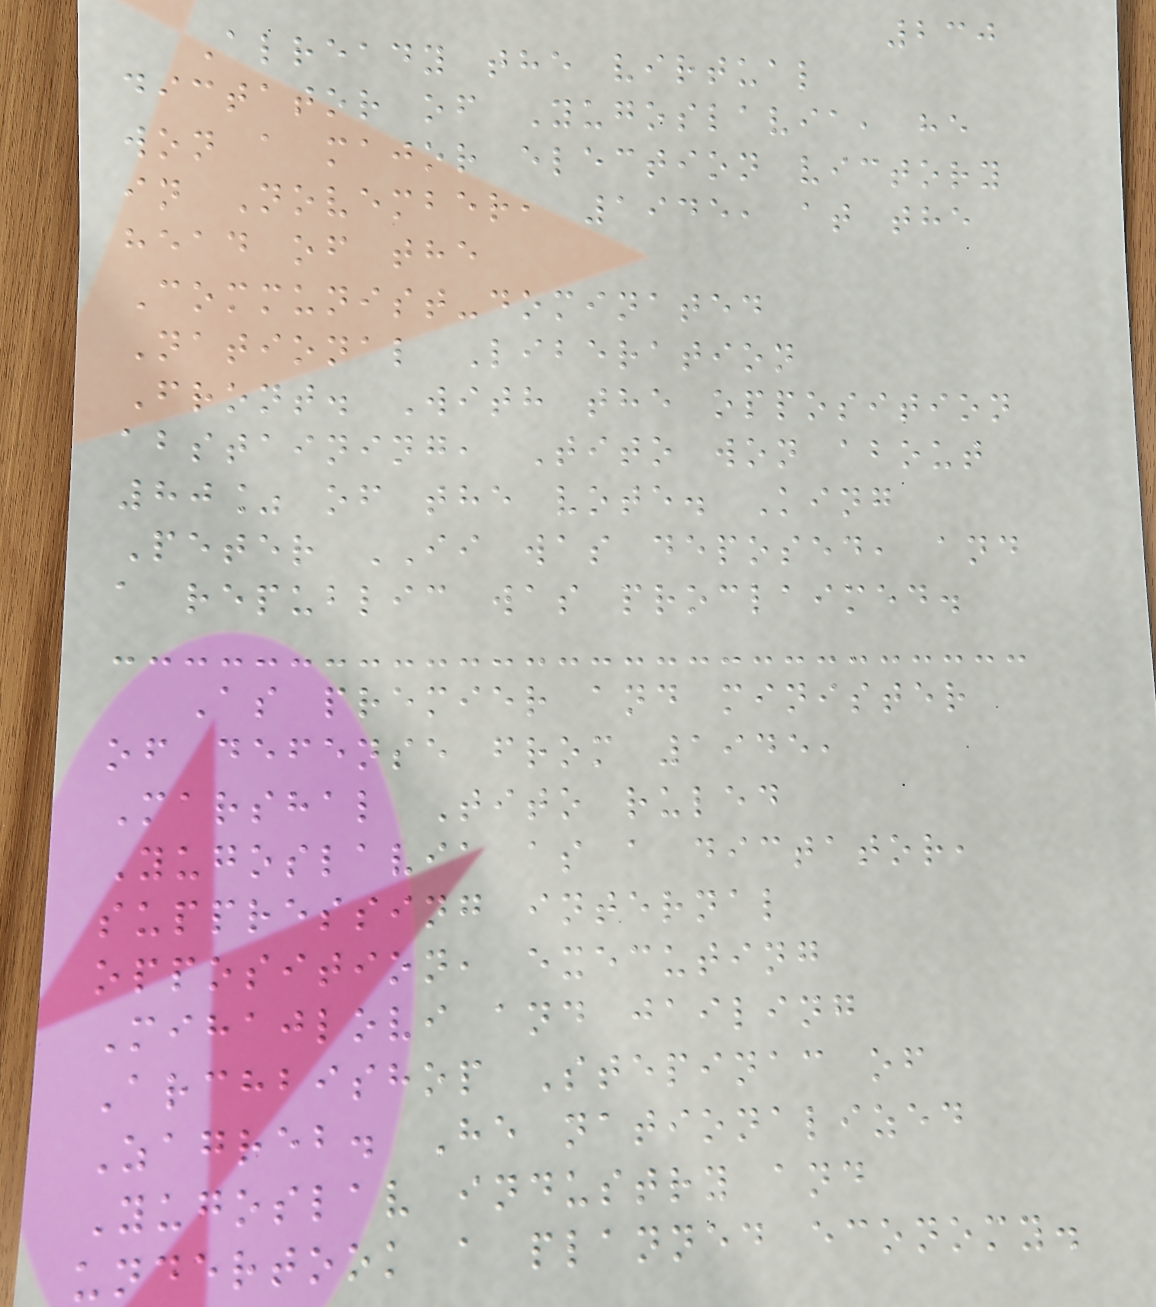230
Already the virtual
dictator of Yugoslavia, he
won a major election victory
in November, 1945, at the
head of the
Communist-dominated
National Liberation
Front. With the opposition
abstaining, Tito won about
80% of the vote. King
Peter II was deposed, and
a republic was proclaimed.
As premier and minister
of defense from 1945,
Marshal Tito ruled
Yugoslavia as a dictator,
suppressing internal
opposition, executing
Mihajlovi and jailing
Archbishop Stepinac of
Zagreb. He nationalized
Yugoslav industry and
undertook a planned economy.
